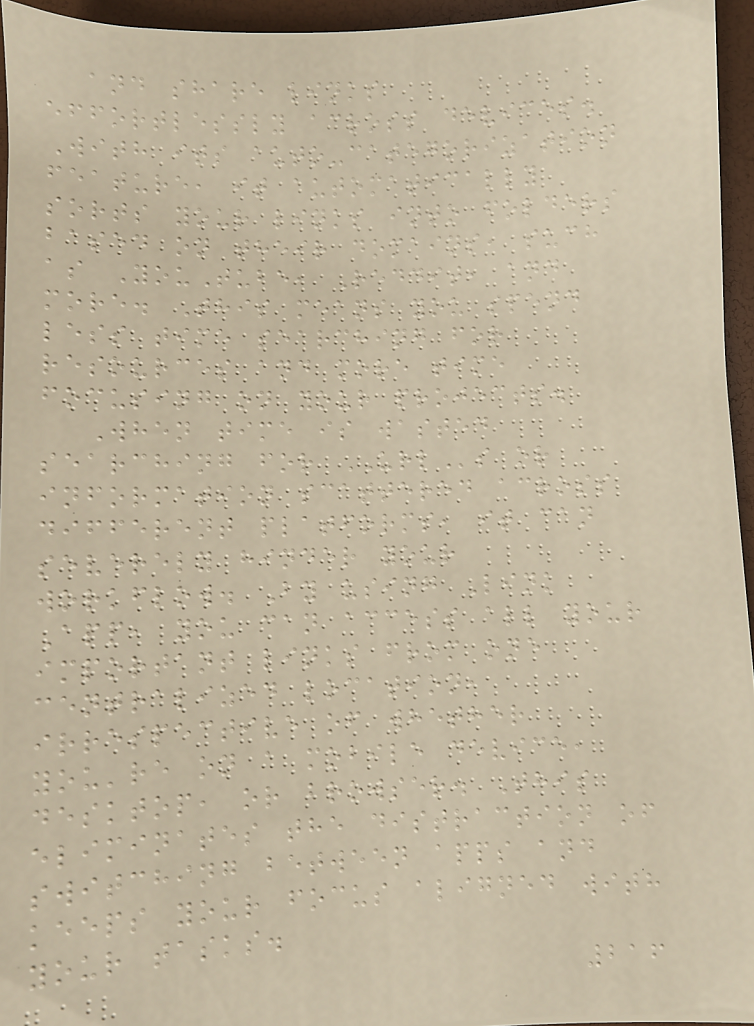and share links
effortlessly across devices.
With its auto-categorization
feature, it automatically
sorts your links into folders
based on their domains, such
as YouTube, Reddit, and
more. This means you spend
less time searching for
resources and more time
focusing on your projects.
When time is wasted
searching for URLs or
information scattered across
different platforms, it can
severely hinder your
workflow. By using Link
App, you can access all your
important links from one
centralized location,
irrespective of whether
you're on a mobile device,
desktop, or browser. This
eliminates the distraction of
switching between apps and
keeps your focus aligned with
your tasks.
216
